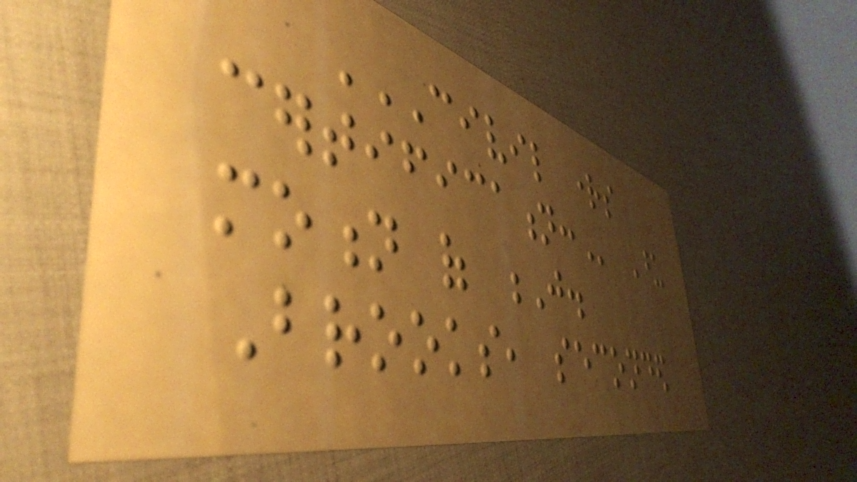CIVIL RIGHTS
CERTIFICATION: Upon
motion of J.
Brooks, seconded
